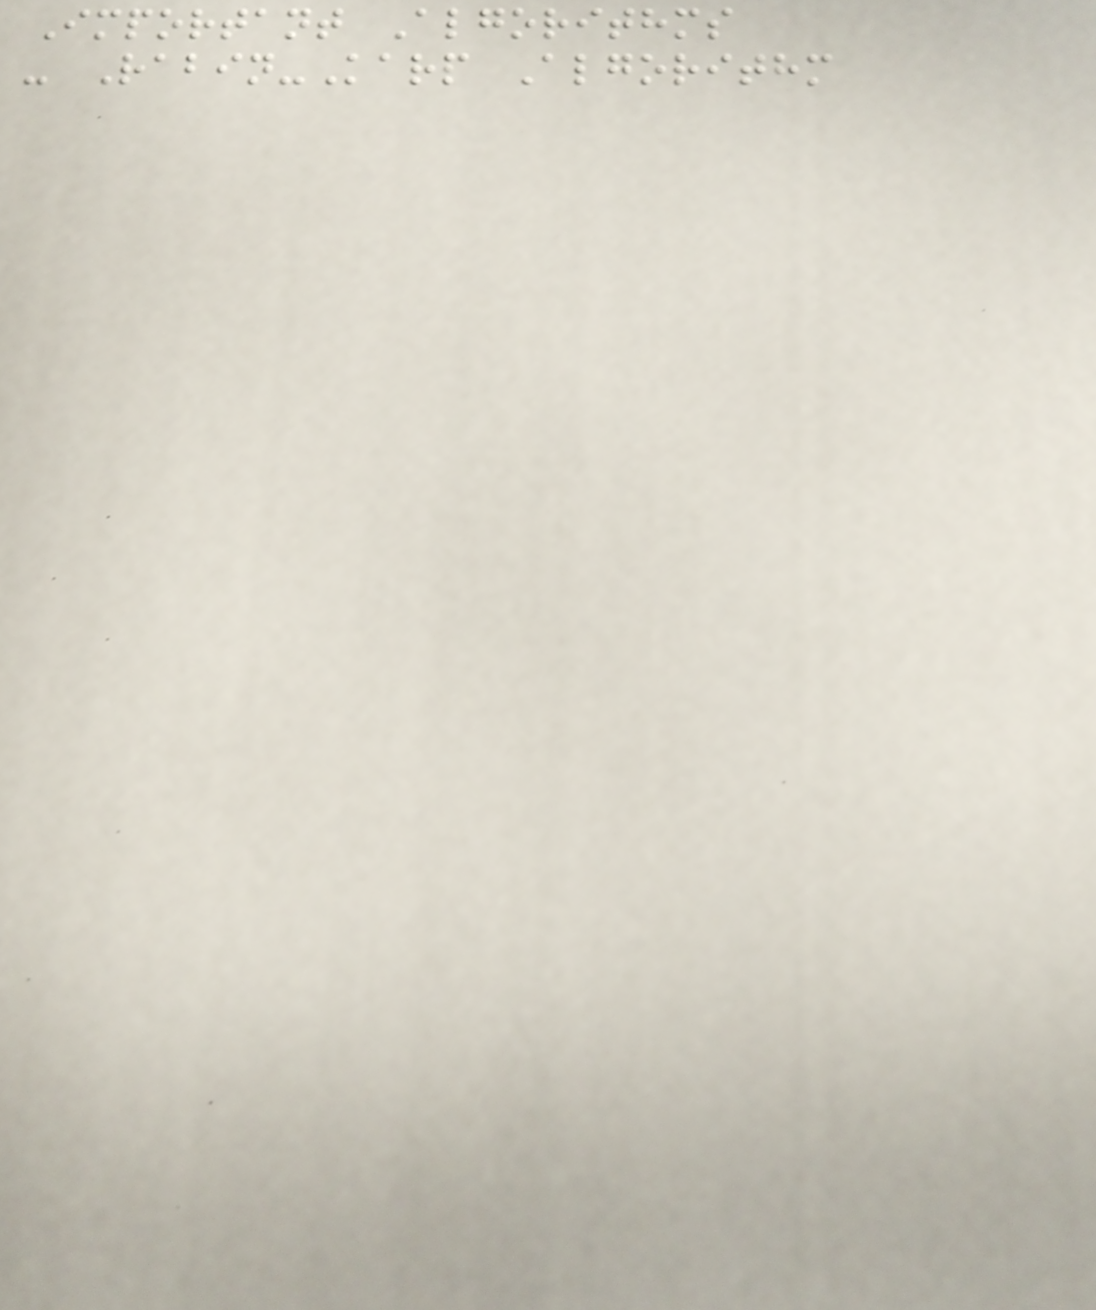Important Algorithms
- Rabin-Karp Algorithm
